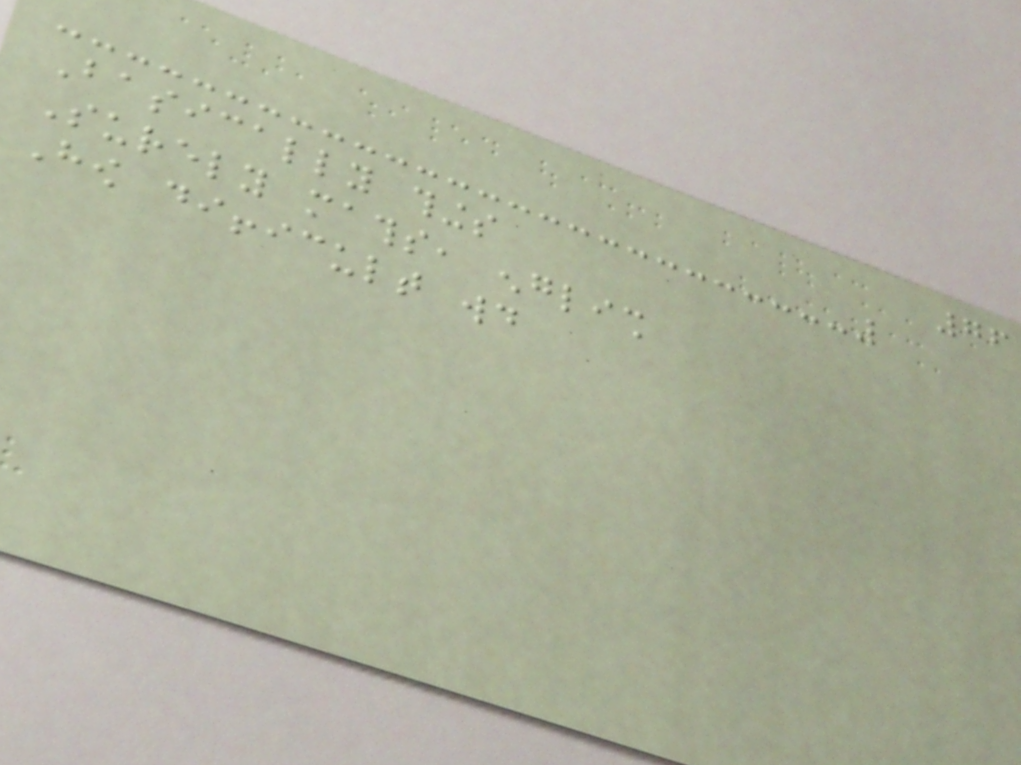76
Basically things
Surely maths, english
How difficult would
